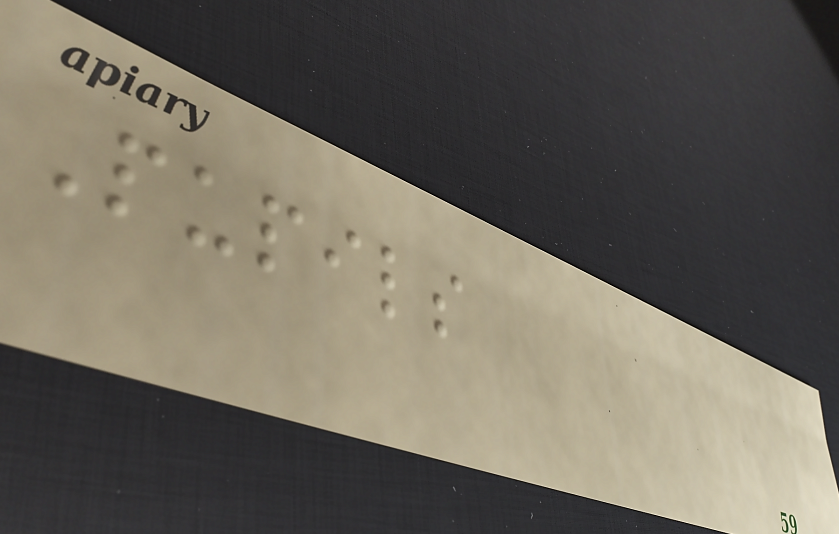Pupils
